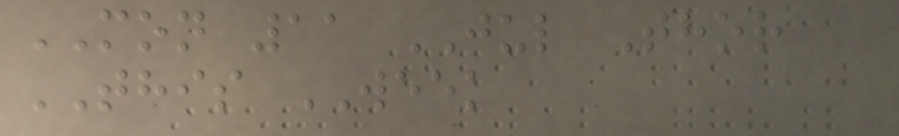MON 11 JUL Thor
THIS WEEK
